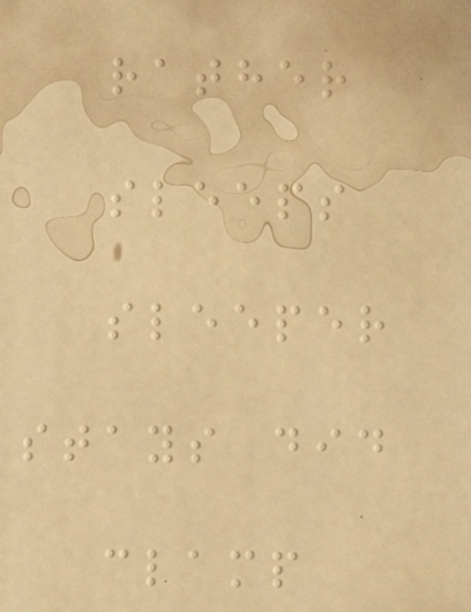rather
sleeps
sleeper
stays did
clamp
